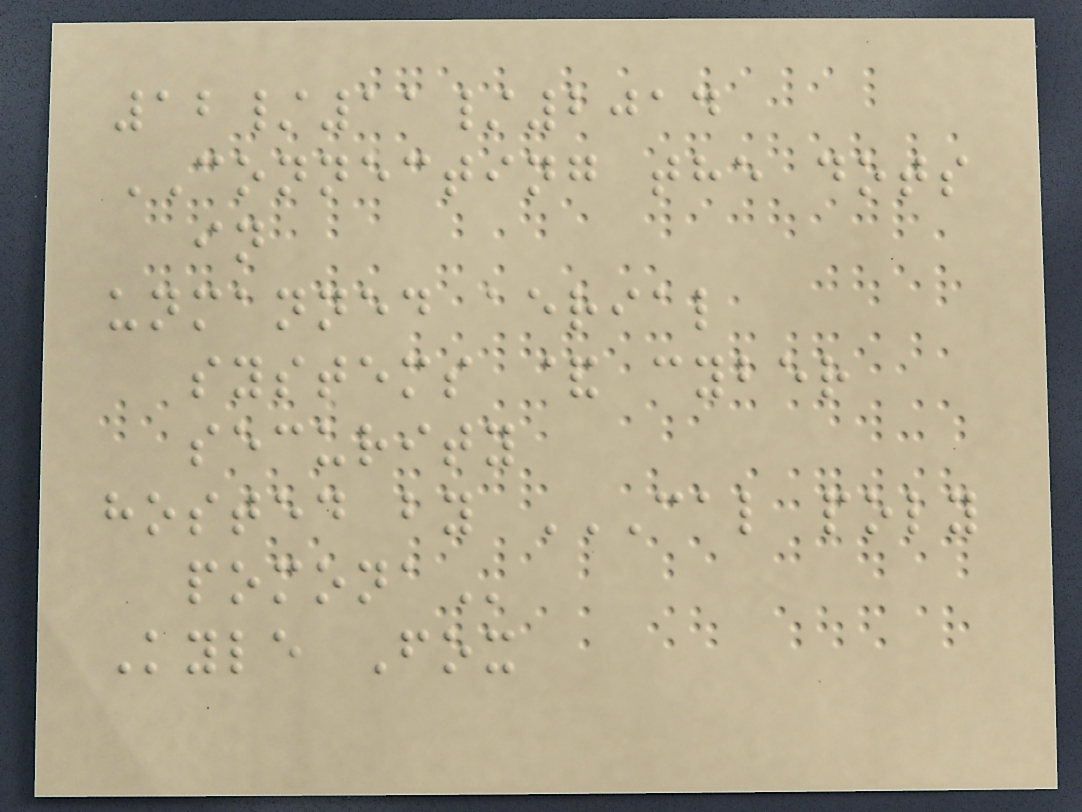12/11/2014
CONNECTING the dots
in
unmanned aerial
systems & cyber
security
hosted by CAL POLY
POMONA
Kyle Fox
